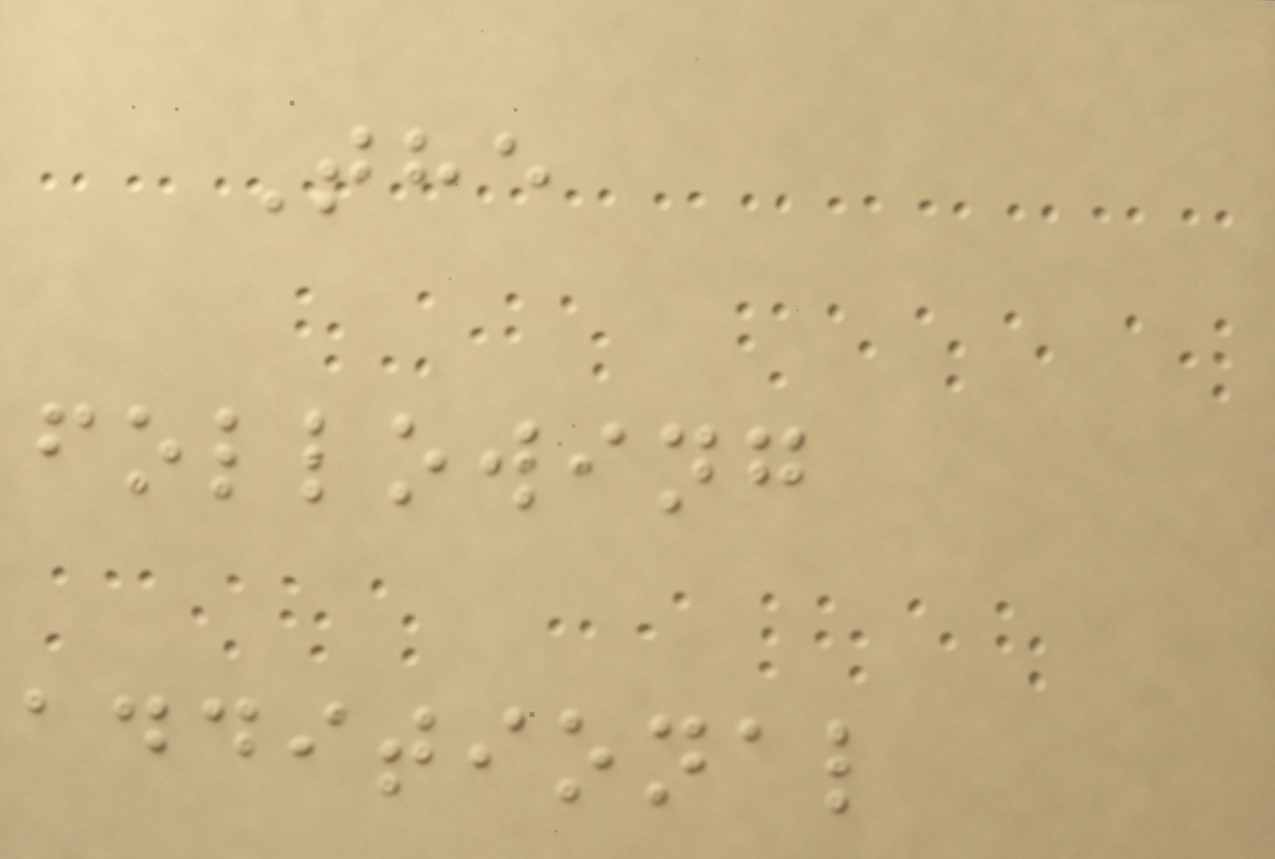The
following
additional
